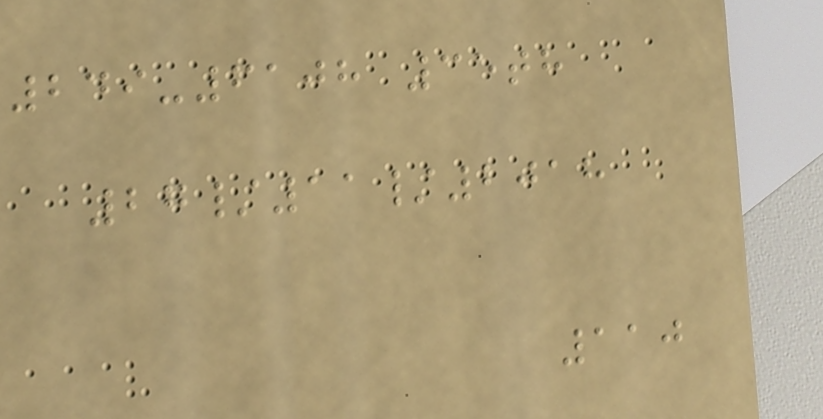249-6108 35th
27/11/2018
110
